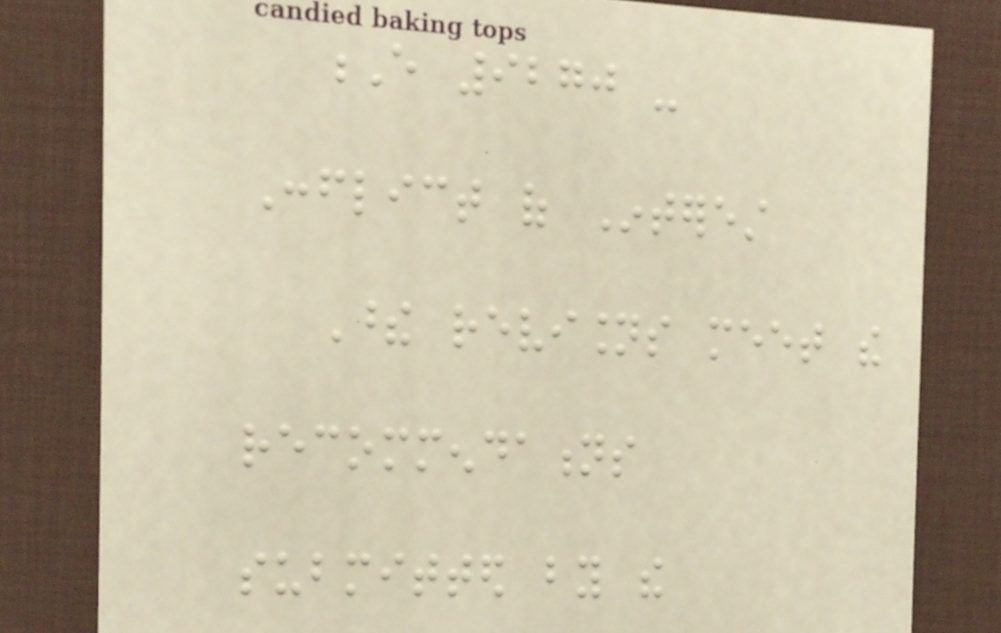E 9270 -
Conflict of Interest
These revisions meet the
recommendations
submitted by the
